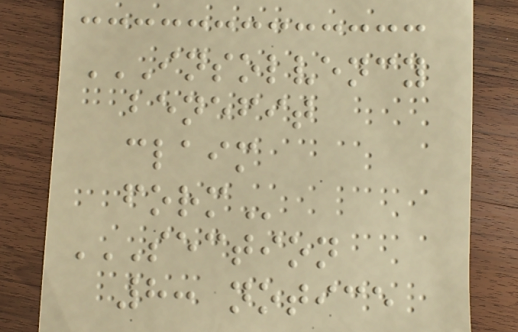INSOLVENCY
BENEFIT
CLAIM
FORM
SECTION
8: NOTICE
